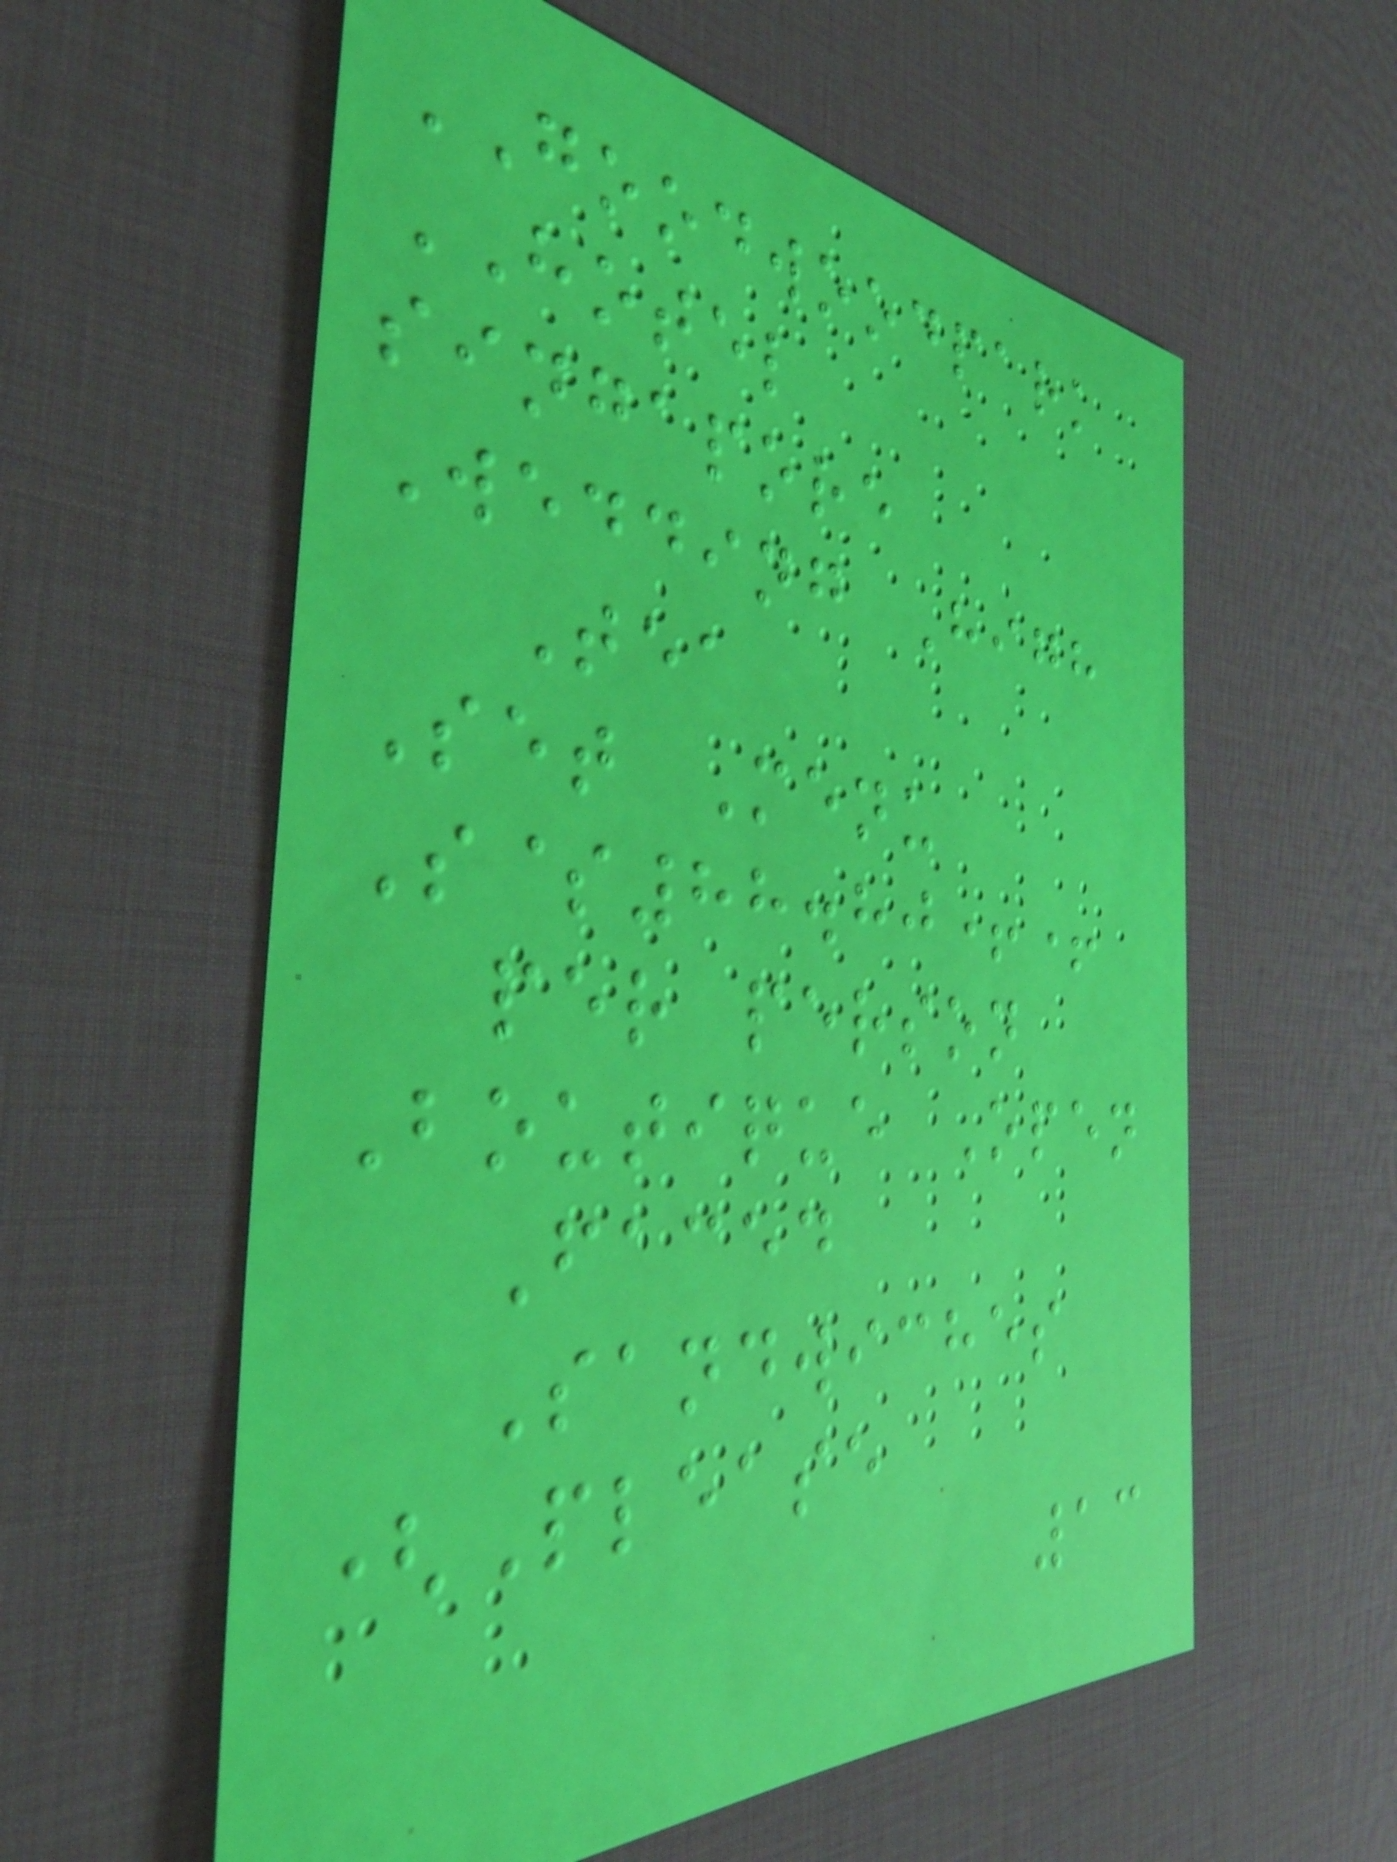GOODWOODPARK
HOTEL
singapore
Wedding High
Tea
Set Menu
S$88.80++
per person
Boutique Open
Faced
Sandwiches
(Please
13
